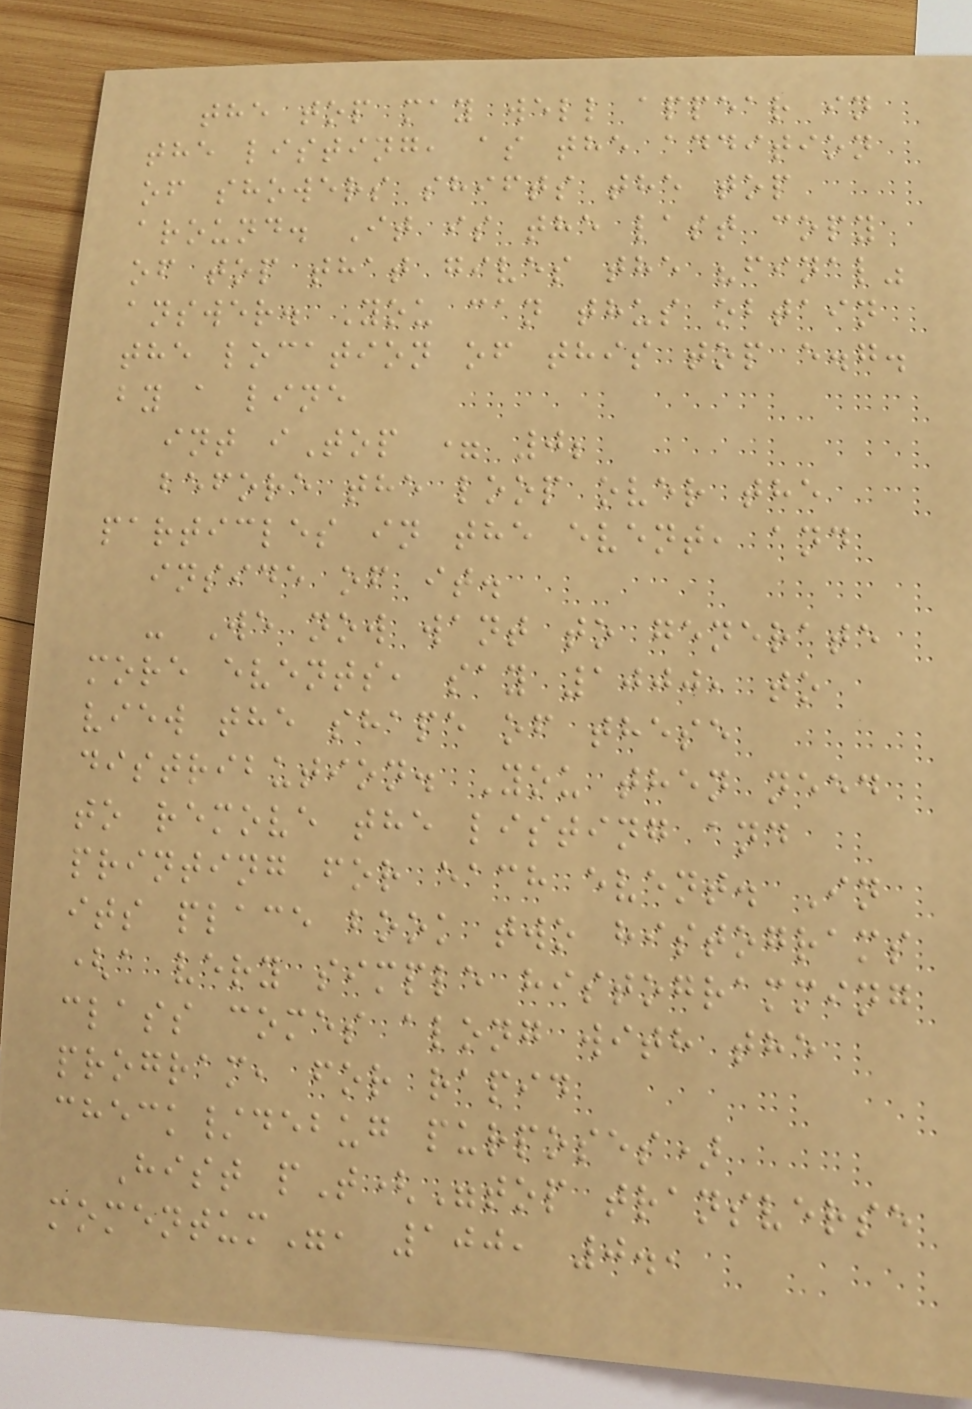the top may well appear in
the listing, as the addition
of showers shifts the top
around. It is the last copy
of top that gives the "final"
answer. You can thus obtain
the location of this top e.g.
by a line
int iTop = 0;
before the loop over the
particles in the event, and
inside of it.
- We now want to generate
more events, say 1000, to
view the shape of these
distribution. You then need
to remove the listing and
printing for each event. In
its place book two histograms
(a very simple histogramming
class comes along with the
program, for rapid
check/debug purposes)
Hist pT("top transverse
momentum", 100, 0.,
